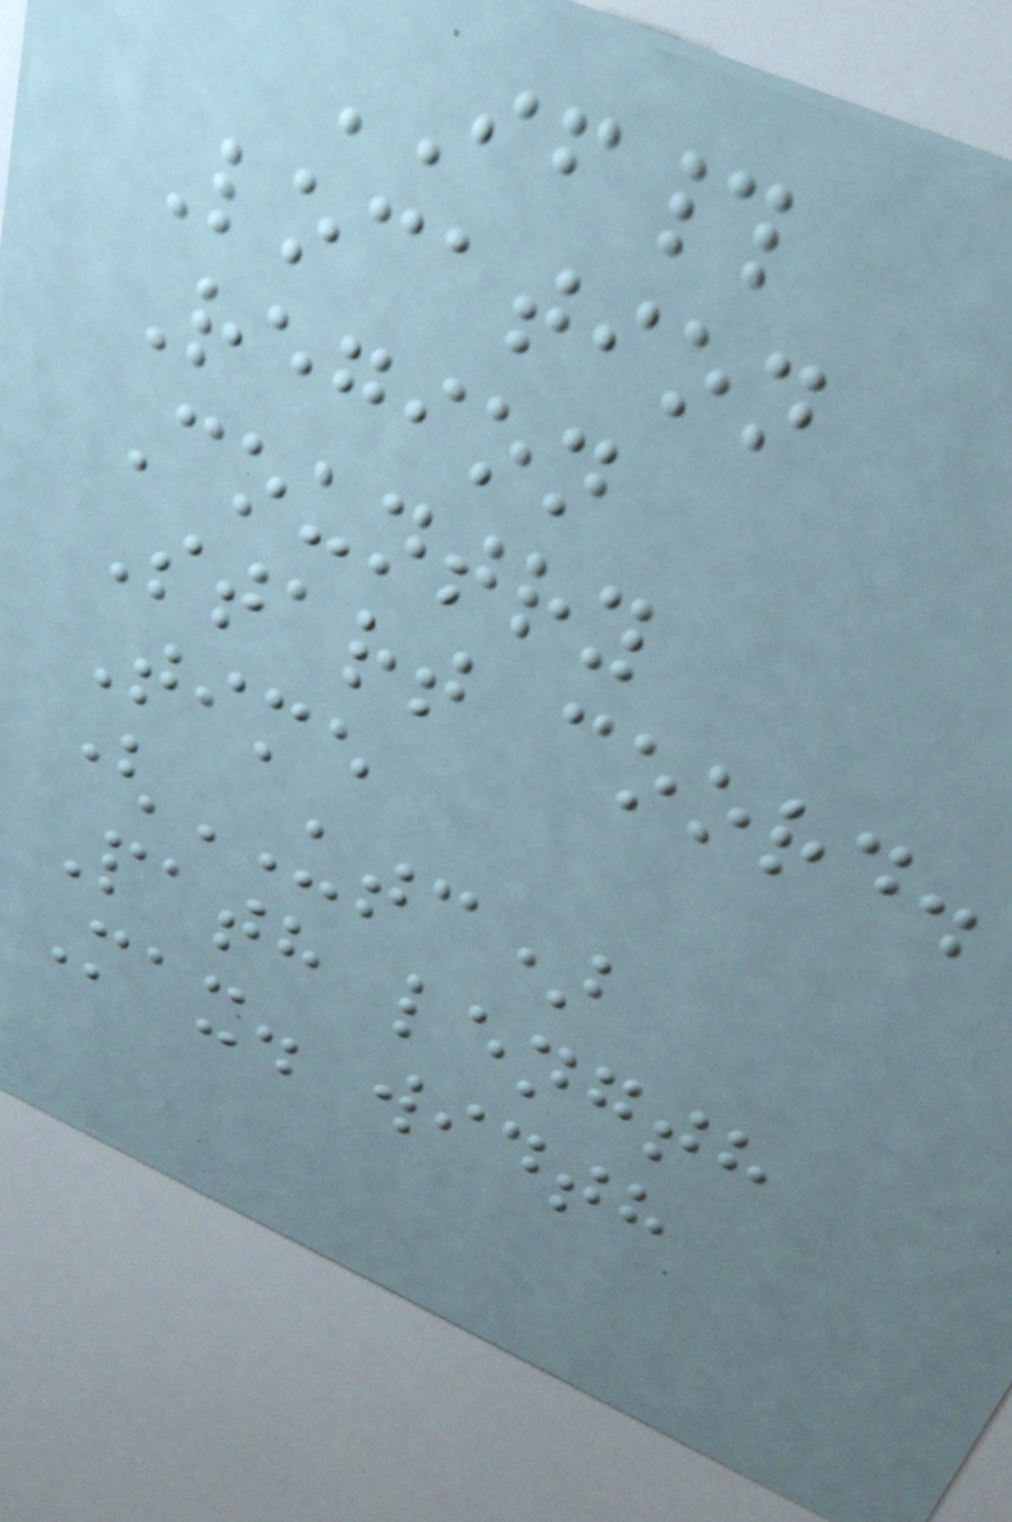IF#
Location
Region
Country
Start coord.
Time
(UTC)
Path length
Max. width
